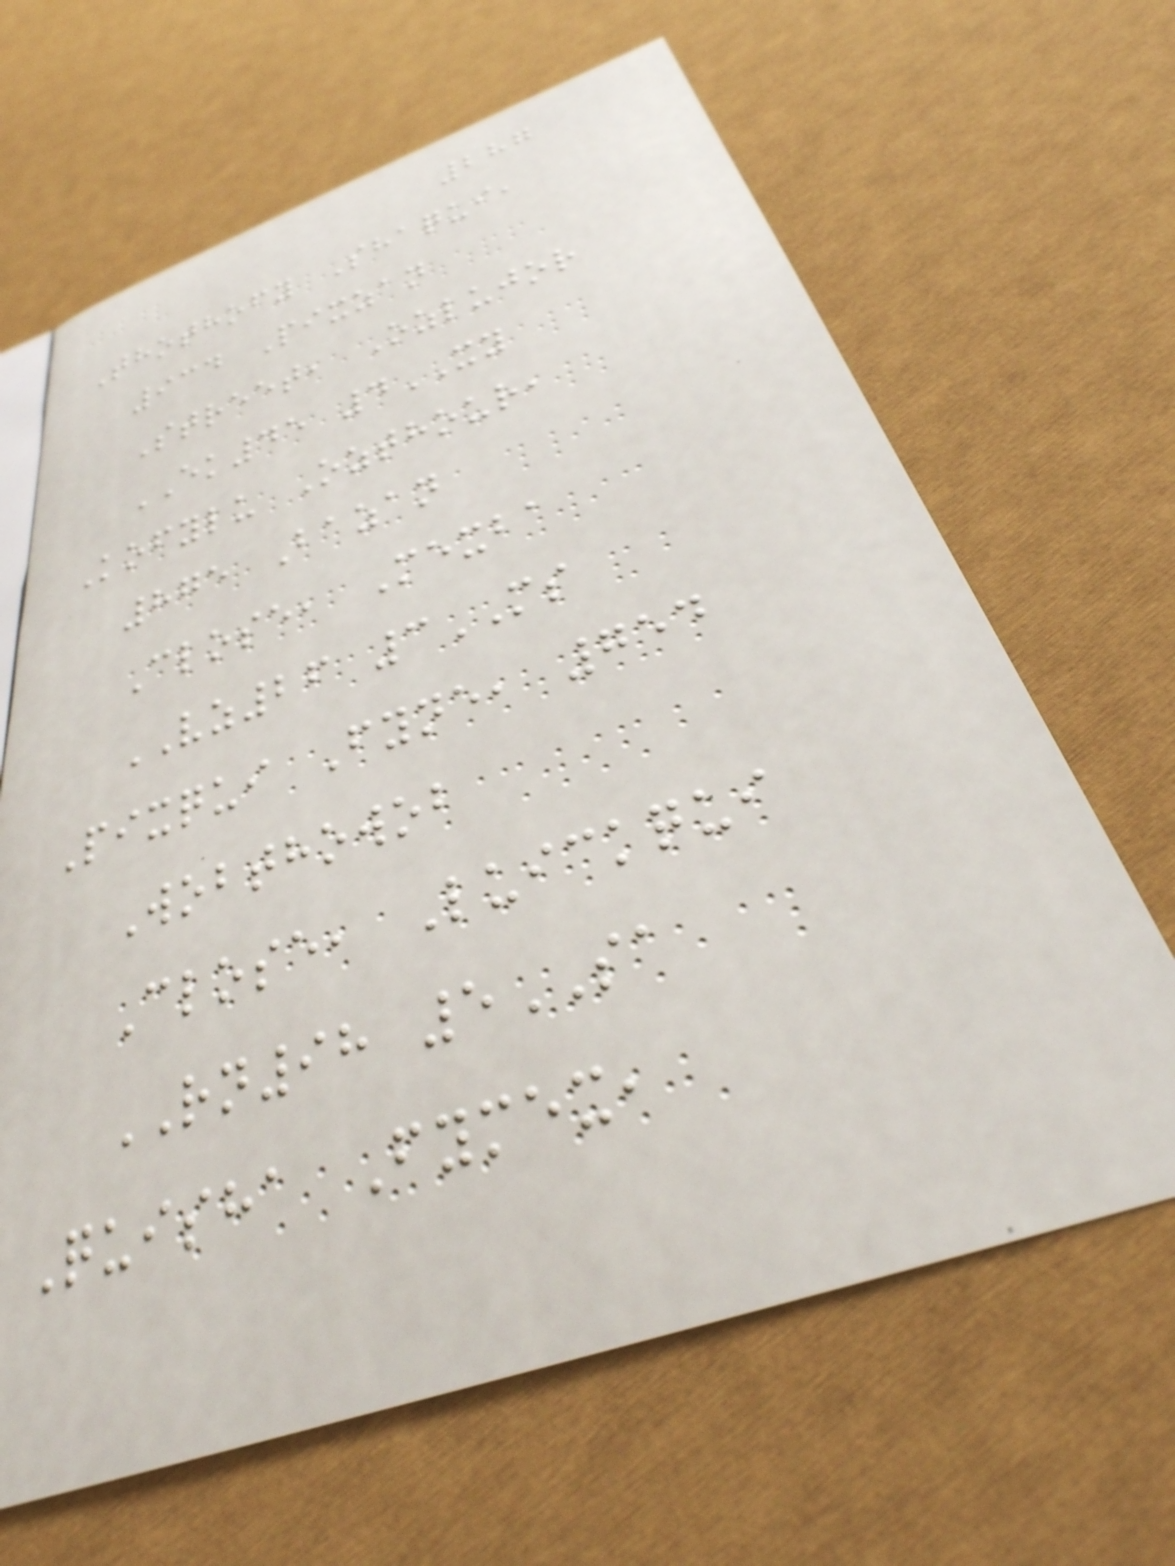287
Thothofy Shaqui,
934 Pixzan
Street, Ozlujor
EK45 4XY
Kofylu Ozthour,
875 Bazan
Close, Mexba
VZ26 3MS
Pixqui Fyne, 754
Wobthowob
Close, Luickqui
RN98 5SA
Quisha Fymex,
